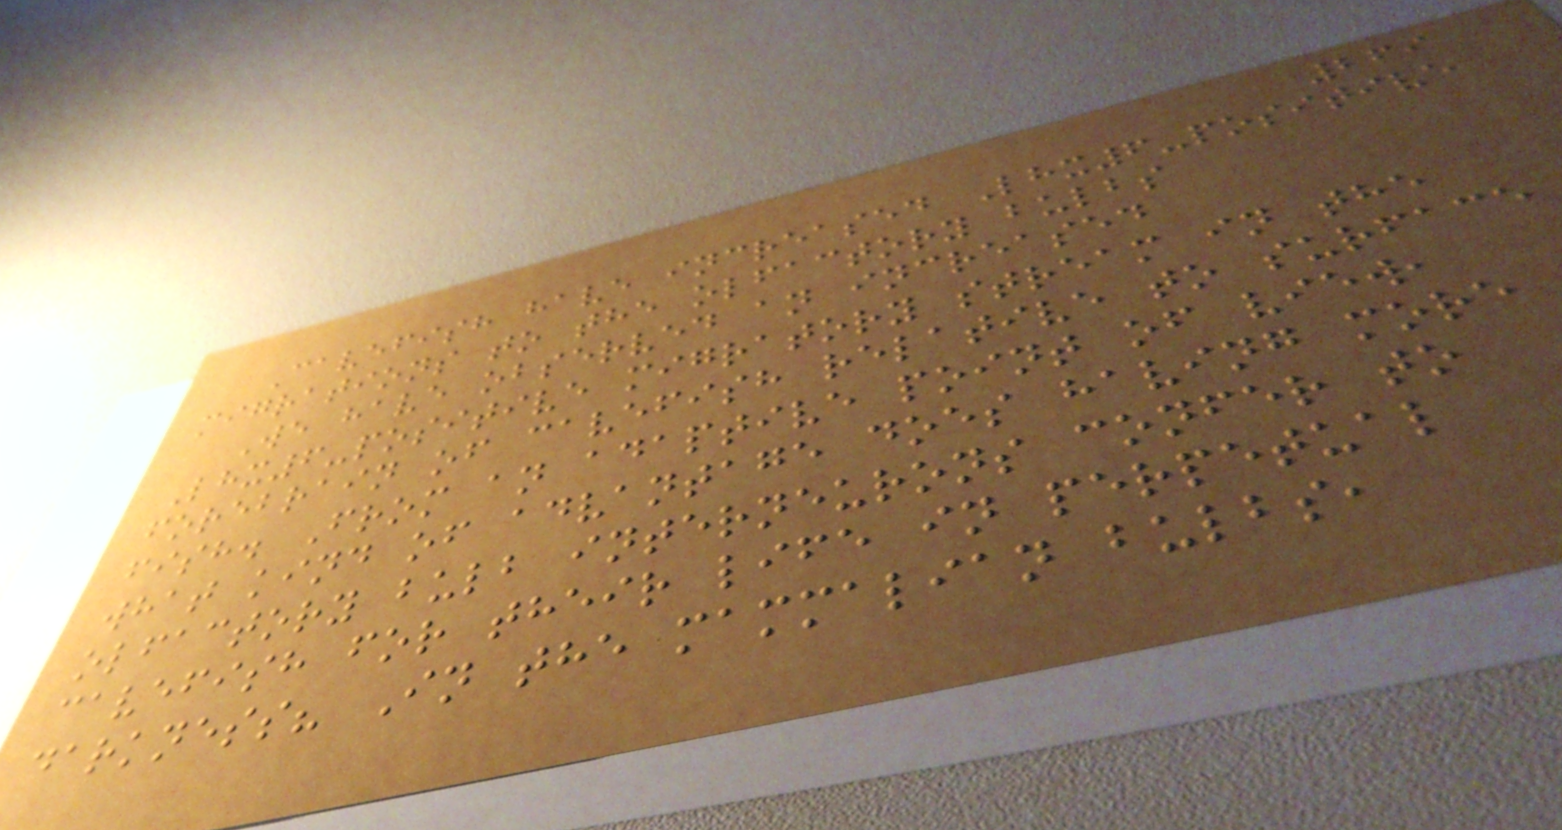269
Cavefish have increased Lhx6-positive
migrations to the olfactory bulbs
We have observed an increased
Lhx6-positive migratory stream in the
forebrain of cavefish relative to surface
fish. From an adaptive point of view,
what kind of advantage does having more
olfactory bulb interneurons confer to
cavefish for their life in perpetual
darkness? In the mammalian bulbs,
